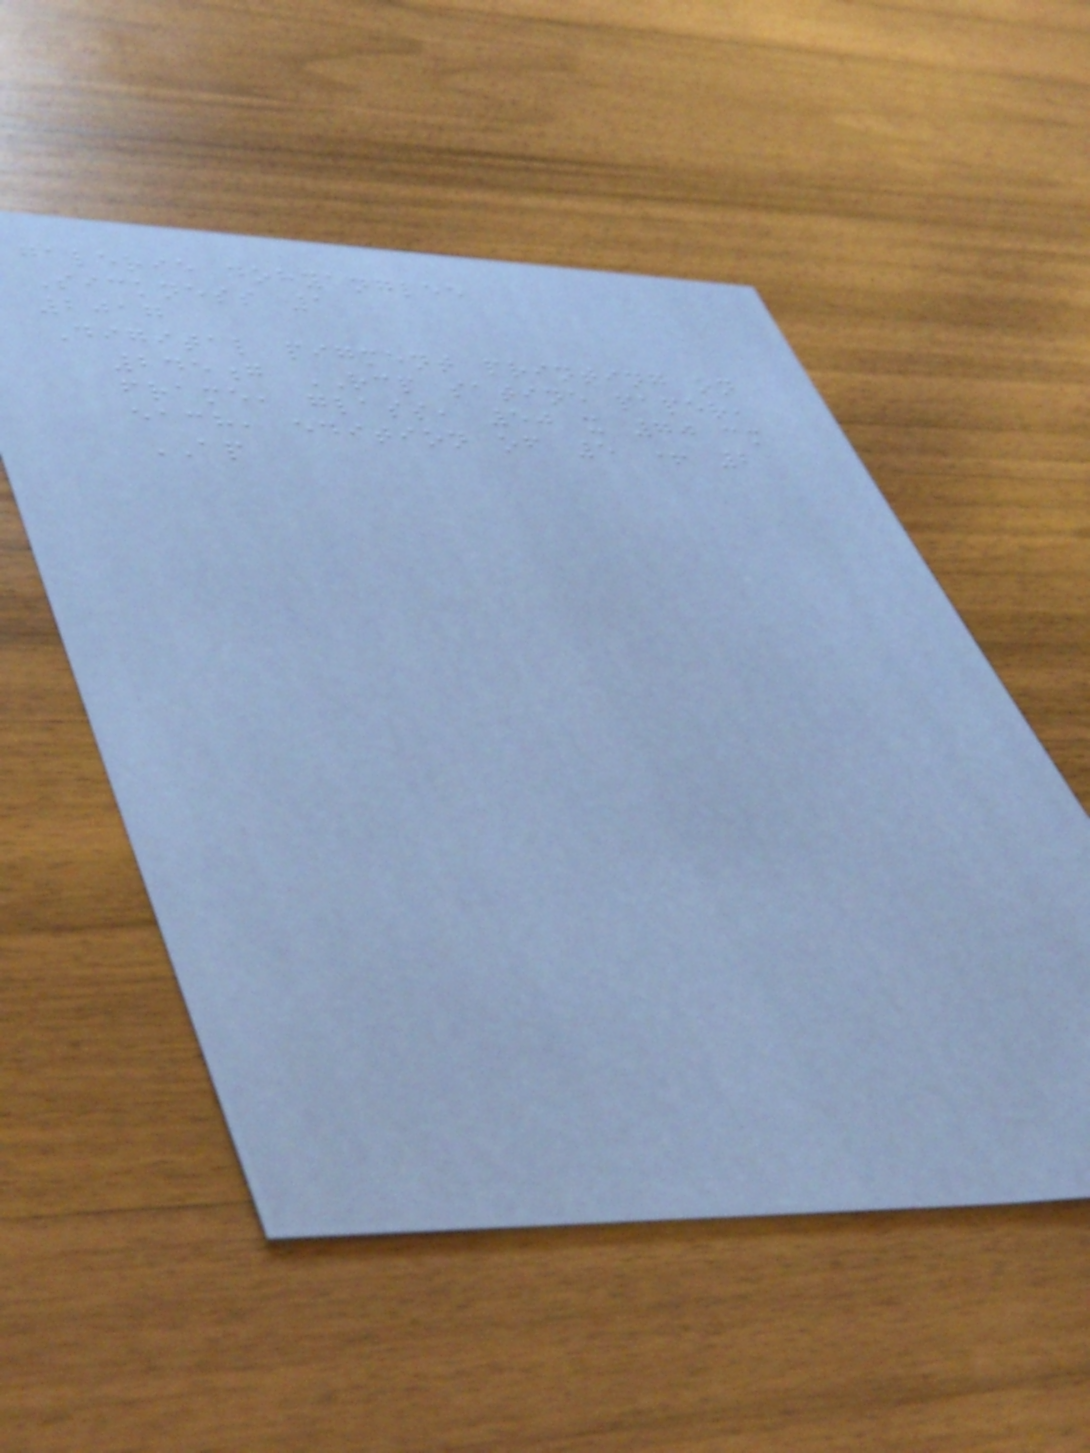galerie dohyanglee
Sickness 1
2017
Digital pigment printing on
245g RCP satine paper,
frame, glass, 50 x 70 cm
each, edition of 5 + 2
AP
